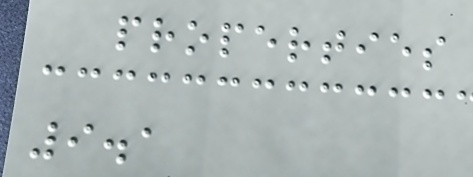properties
9.1
